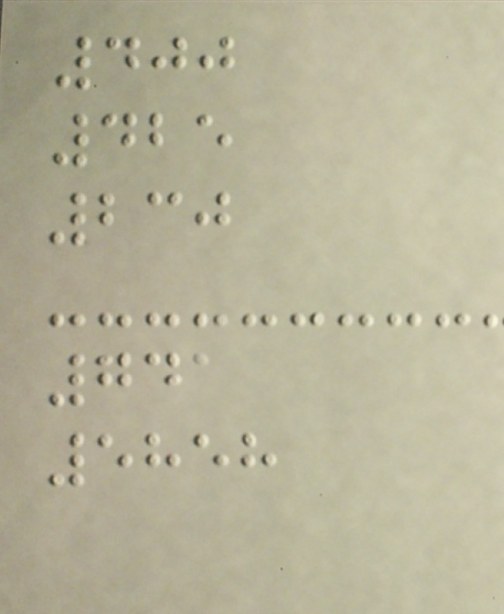400
425
230
741
5858
